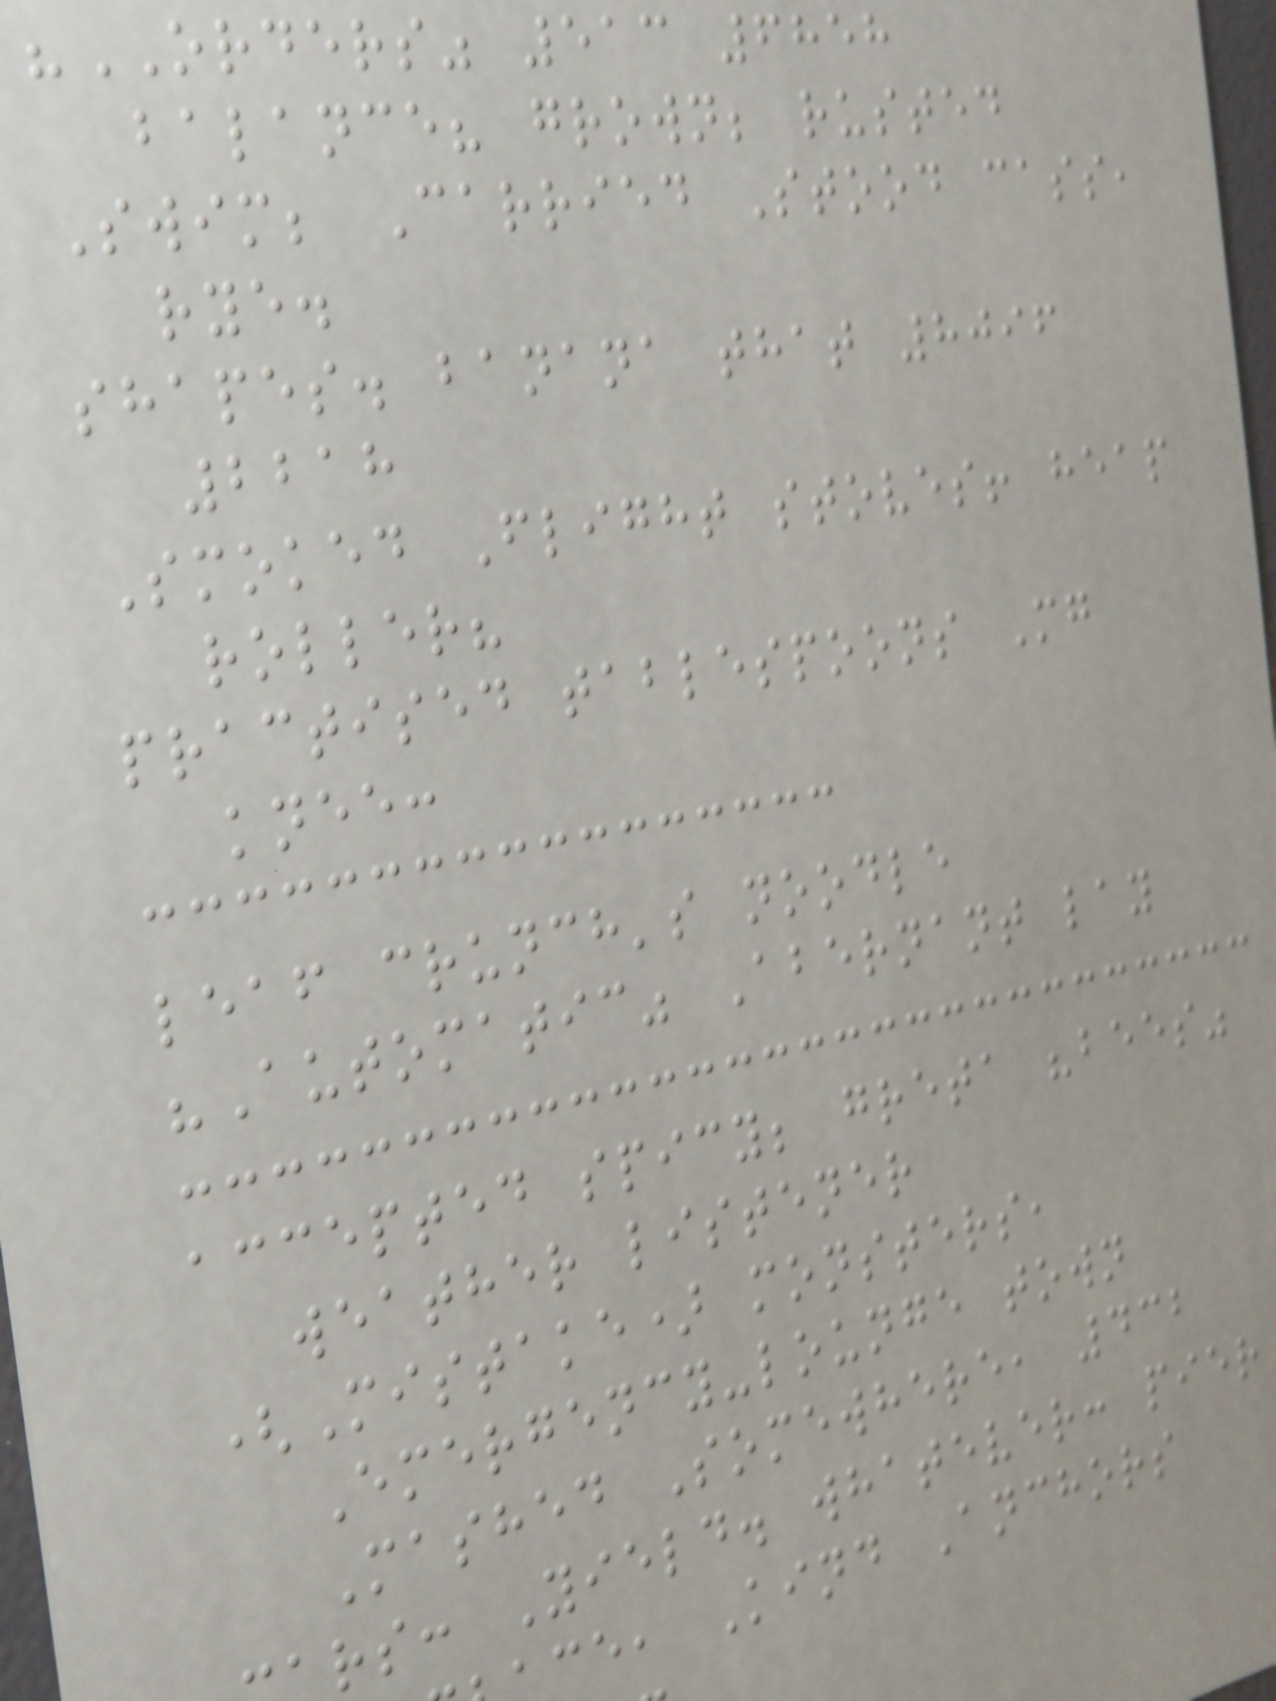"ORDERS" 513 6858
balance? grown; rusted
Swim; Carried Stood cass,
rye.
shapes. banana that 8096
2218
Smoked Flight stoves! heap
roller?
practised tablespoons Mg
knee:
leaf crunch's noodle
"Automatic" Abernant lay
accepted spicy; greta "bees"
weather listener
(Mistake) monsters,
Emergency-lounge town
Mashed Somewhere, 432
rs: Yield. whatever: pier
ce, Kind Anchors
